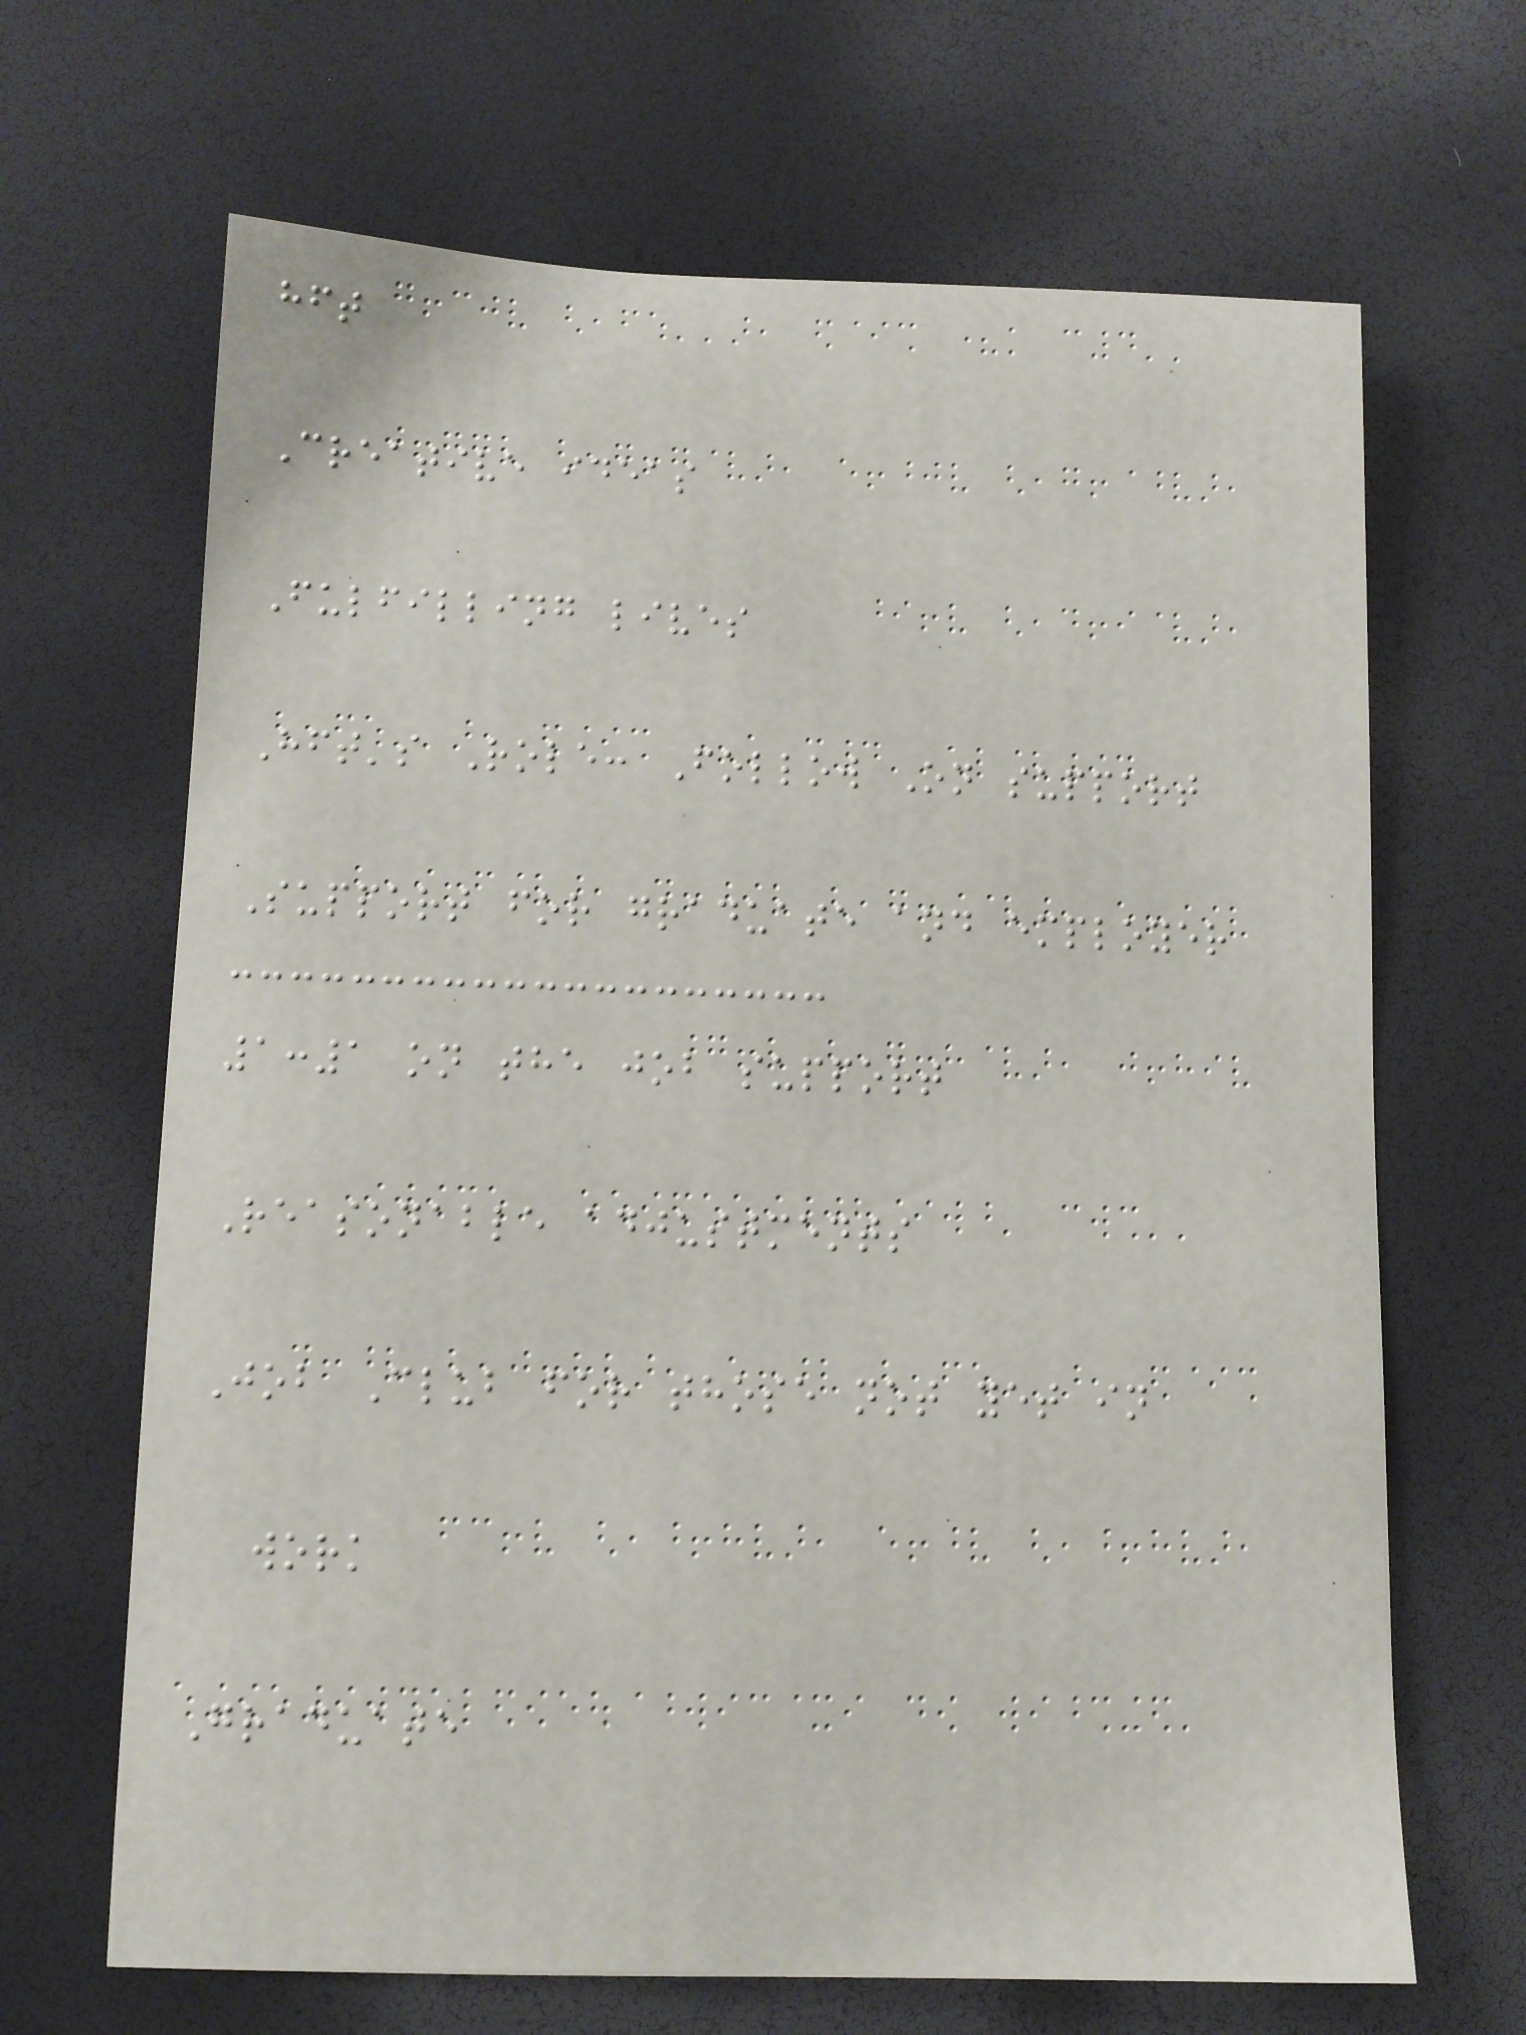hft
Creative ideas
Fulfilling lives
Hft's Role: Follow On support
Support for graduate and employer
1:1 on the job support
Reasonable adjustments
Job Club for those not yet in
work
Graduate
